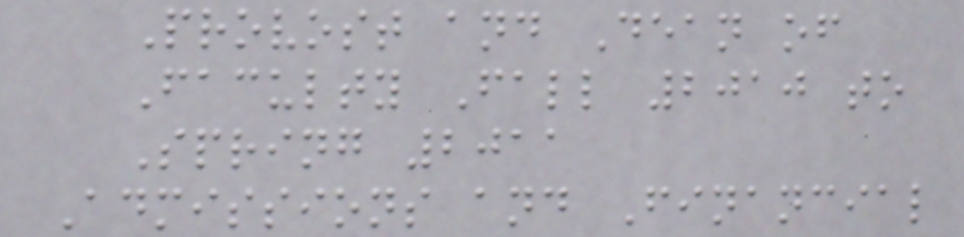Provost and Dean of
Faculty Fall 2010 to
Spring 2011
Admissions and Financial
